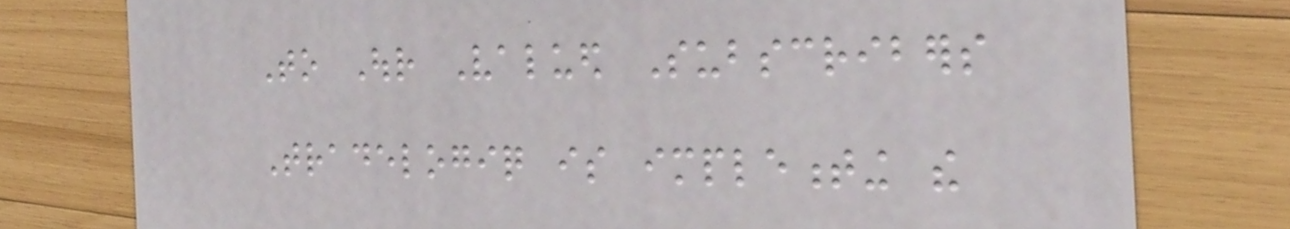To Our Valued Subscribers
Tradelogiq is implementing the
